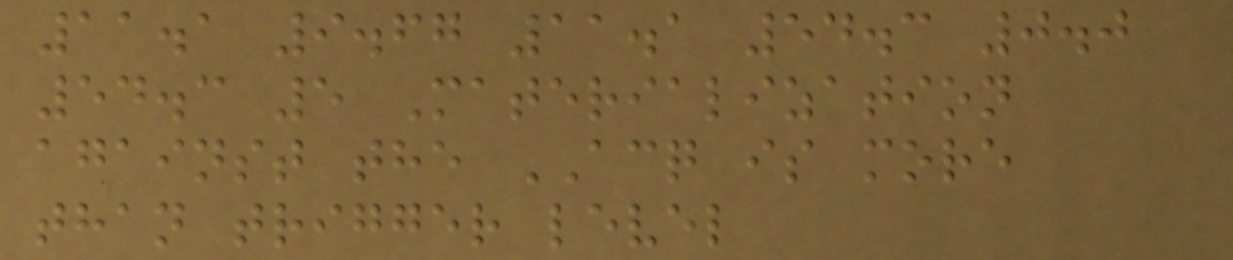11.1 9.67 11.1 54.3 0.0
54.3 5 Materialization
against the ACQ is more
than trigger level
